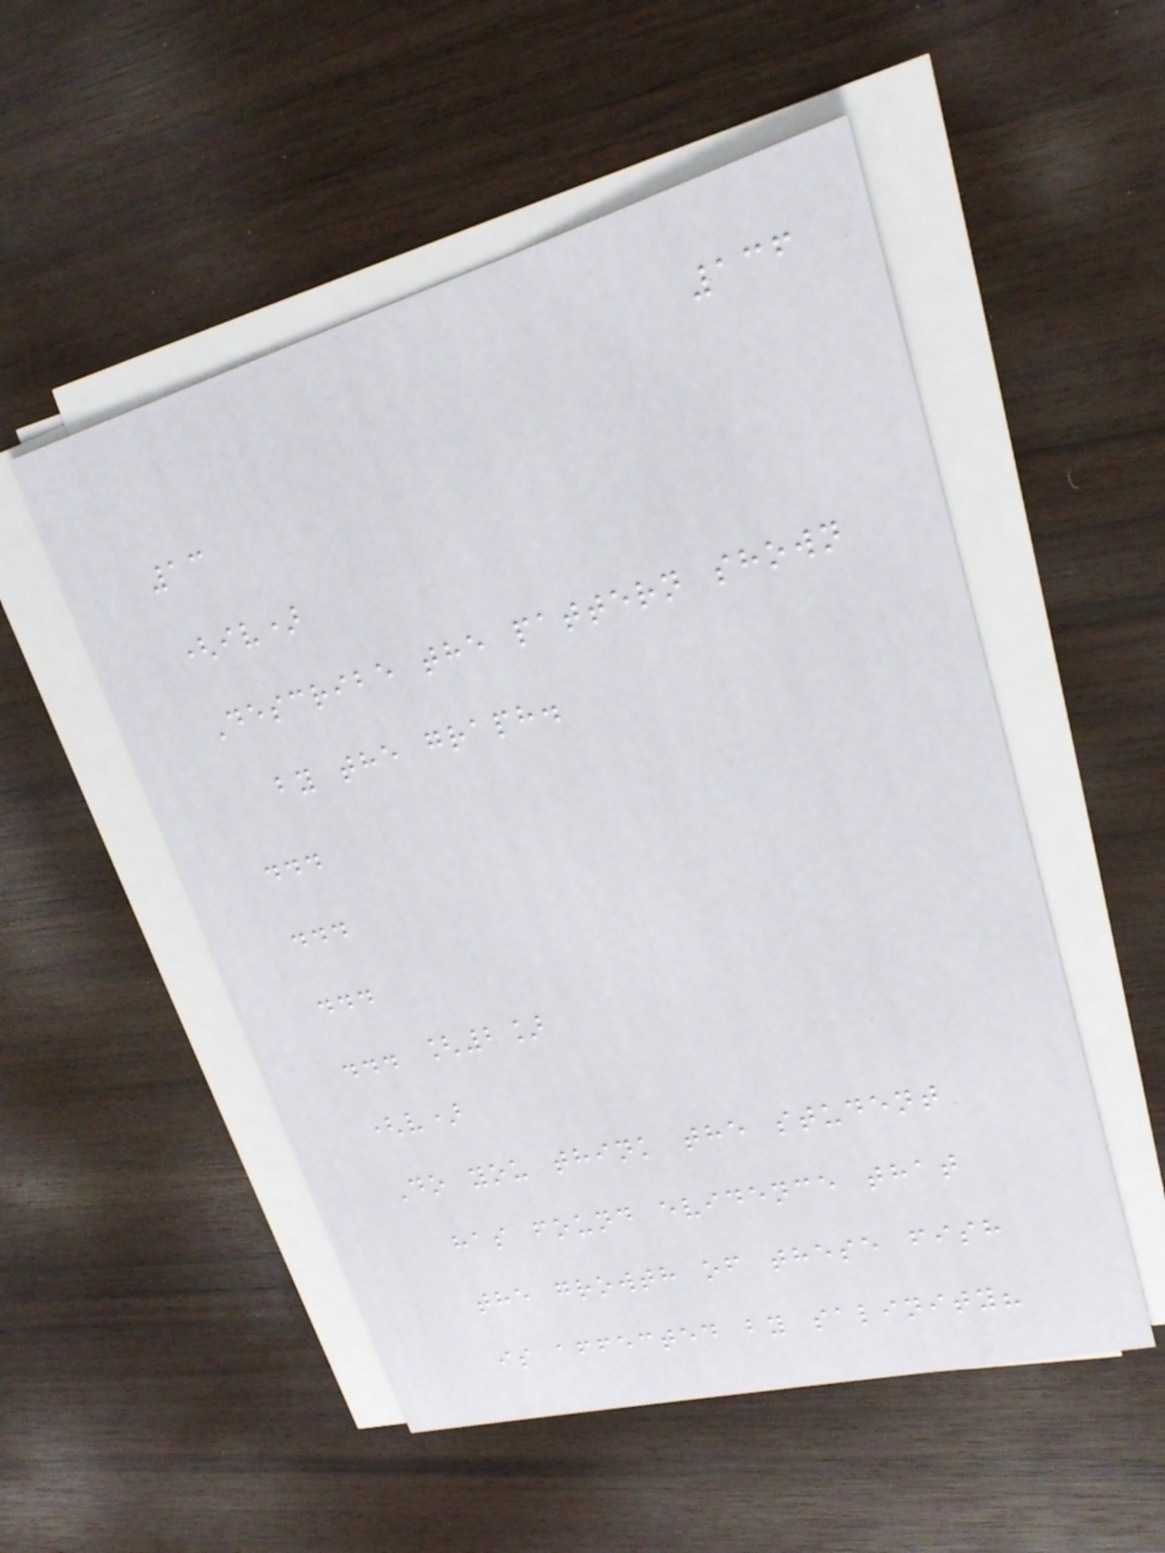136
13
(iv)
Describe the pattern shown
by the graph.
...
...
...
... [2]
(v)
Do you think the student
has found evidence that
the growth of these fish
is affected by salinity?
